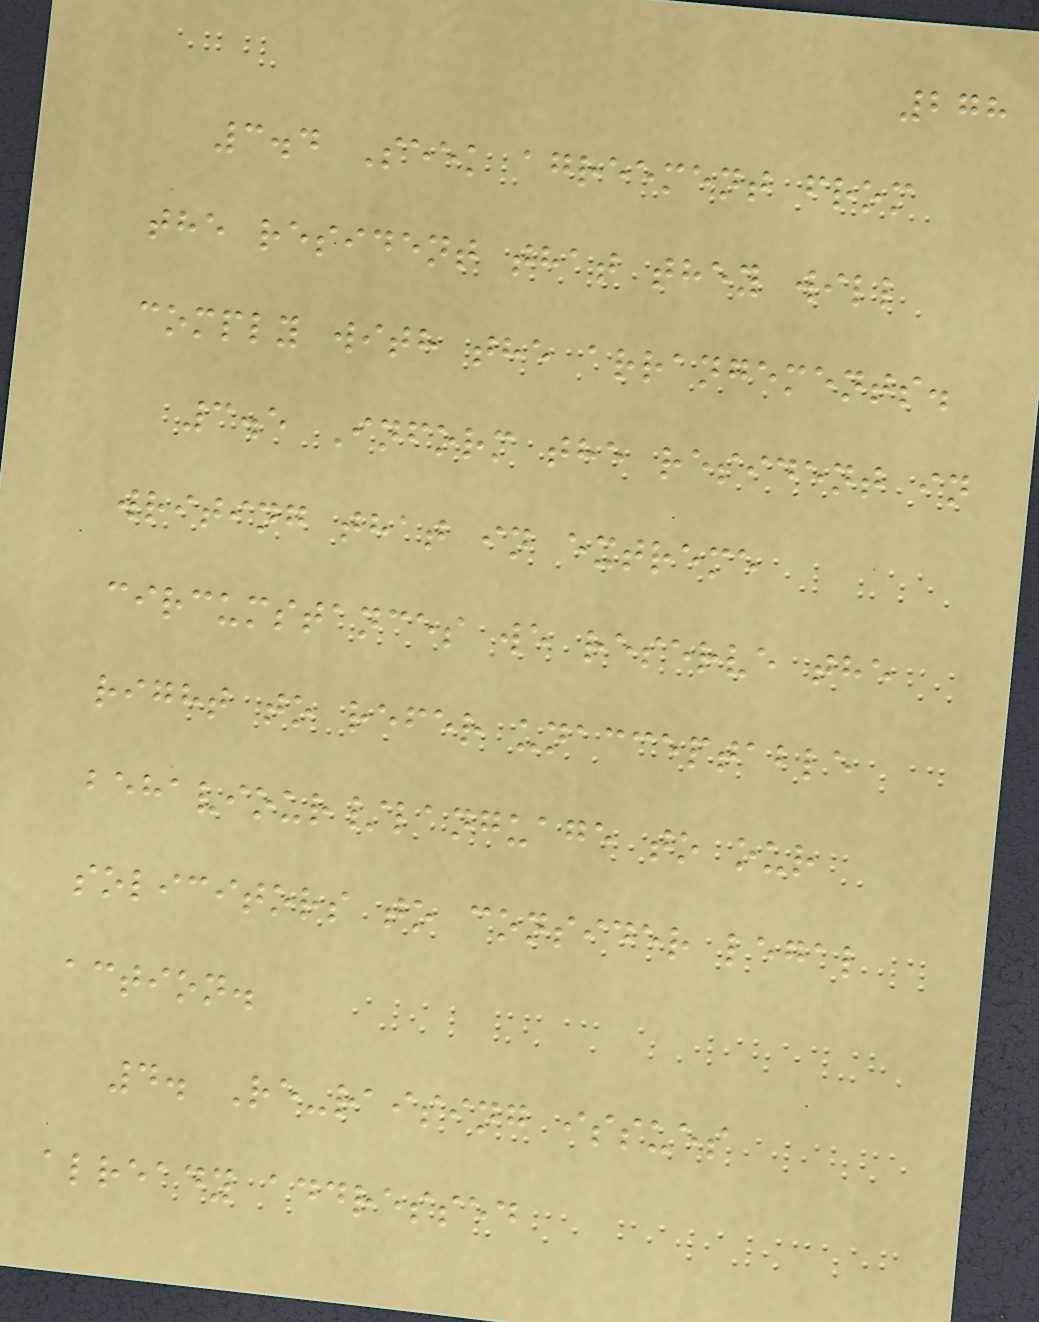278
3.4 Seek agreement from
the resident that they will
comply with the arrangements.
3.5 Inform the resident in
writing that in extreme
circumstances we reserve the
right to refer unacceptable
behaviour/language to our
solicitors to consider legal
action.
4. Re-raising issues
already addressed
